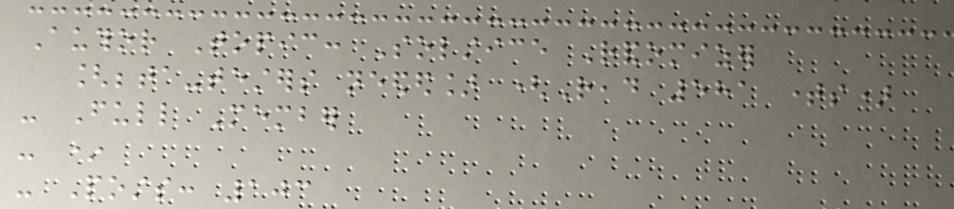Author Topic: Solstice Randomizer
[beta-testers needed] (Read 581 times)
- Full Member
- *
- Posts: 103
